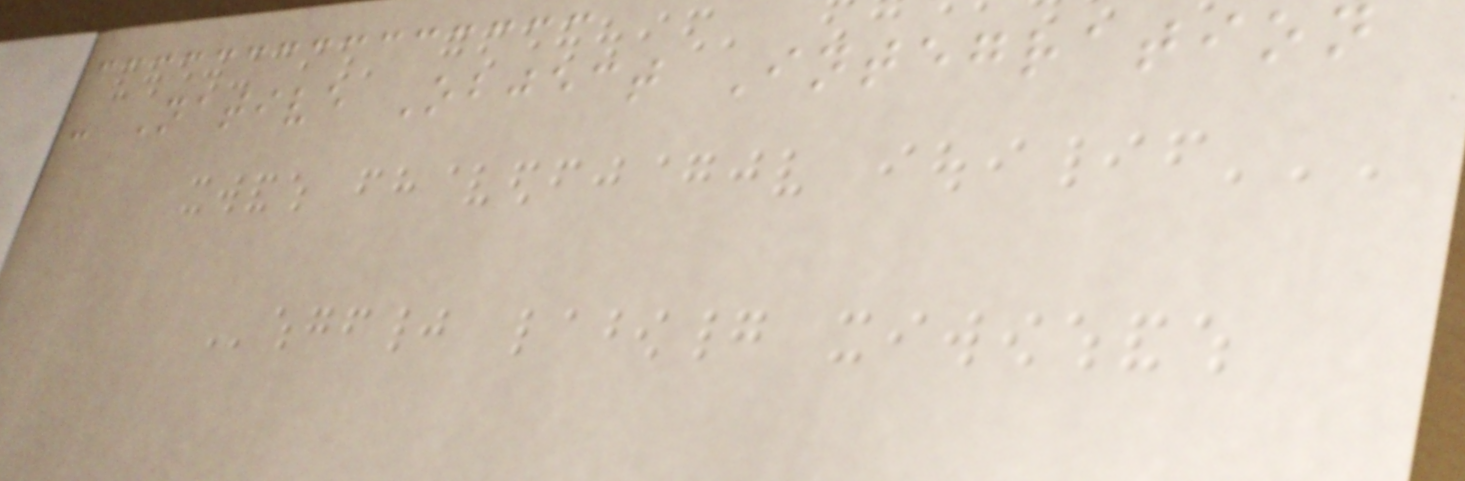- Native Object Integration
